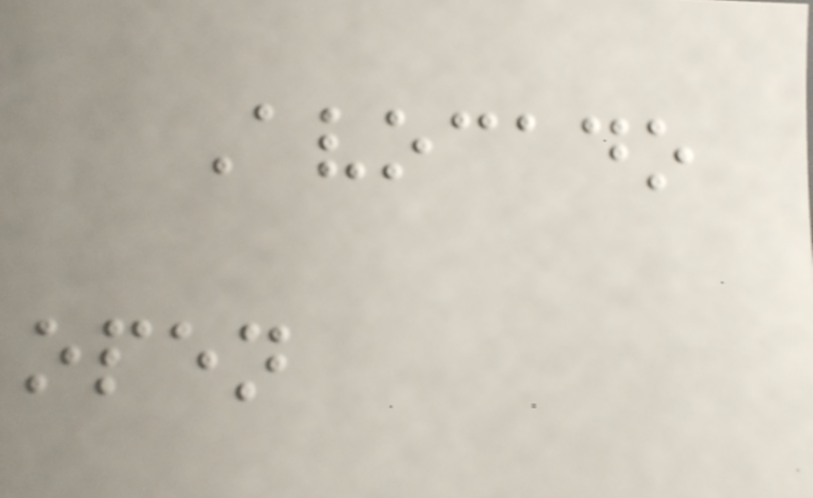Avocado
open
